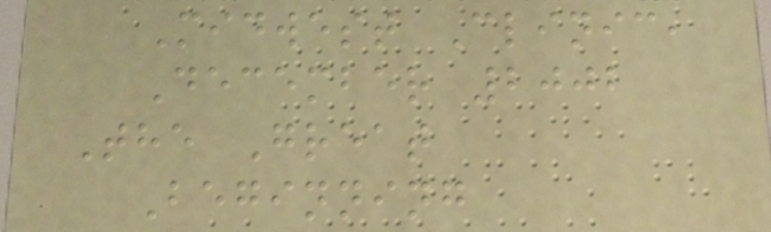Midwest Clinic,
December 2002
The Great
Beginning
